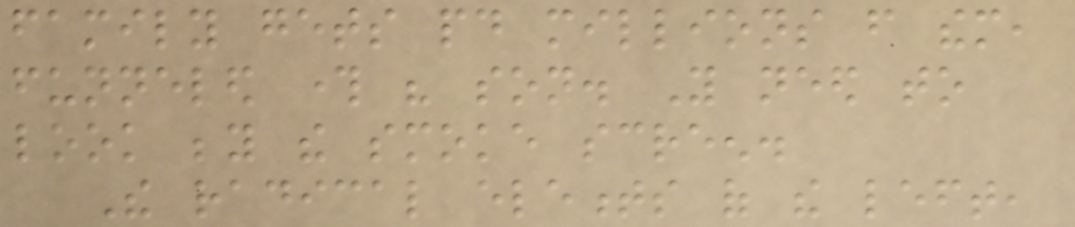family gets paid millions from them,
funneled through his son. You need to
look beyond the smoke screen.
The radical elements of the left,
